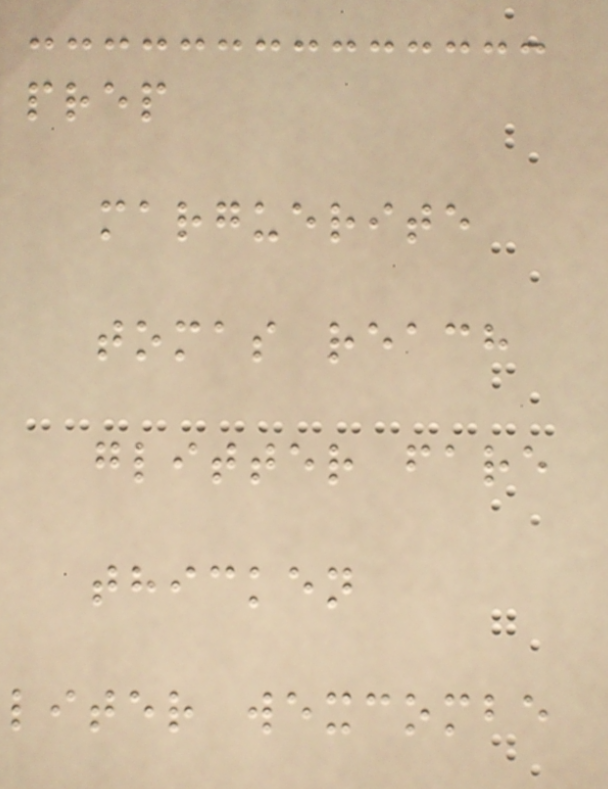prep
marguerite
tomas reach
glitter fare
thicken
liter wexcombe
